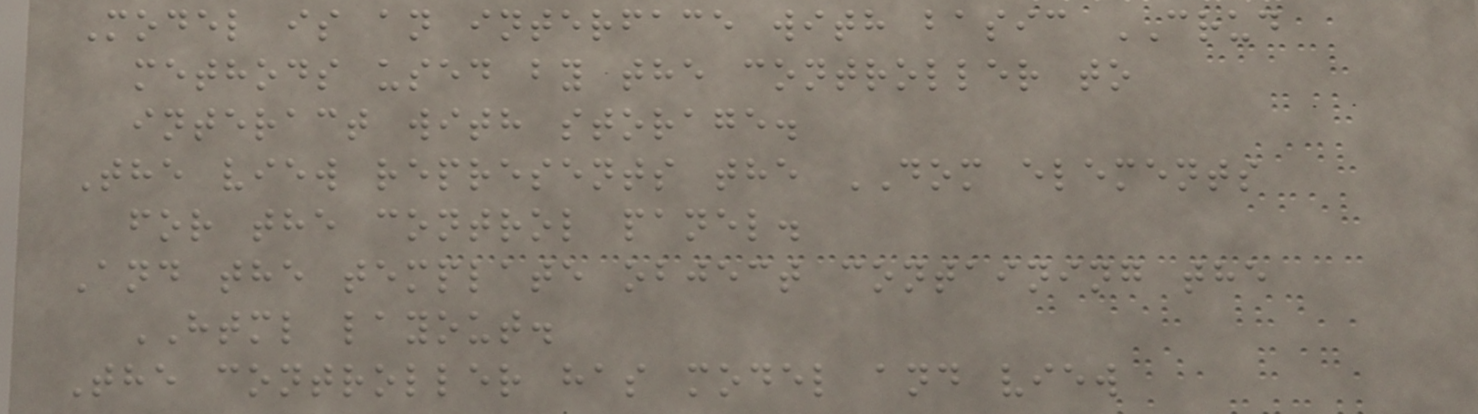Model is an interface with basic CRUD
methods used by the controller to
interact with storage.
The view represents the DOM elements
for the control panel.
And the template object containing the
HTML layout.
The controller has model and view
